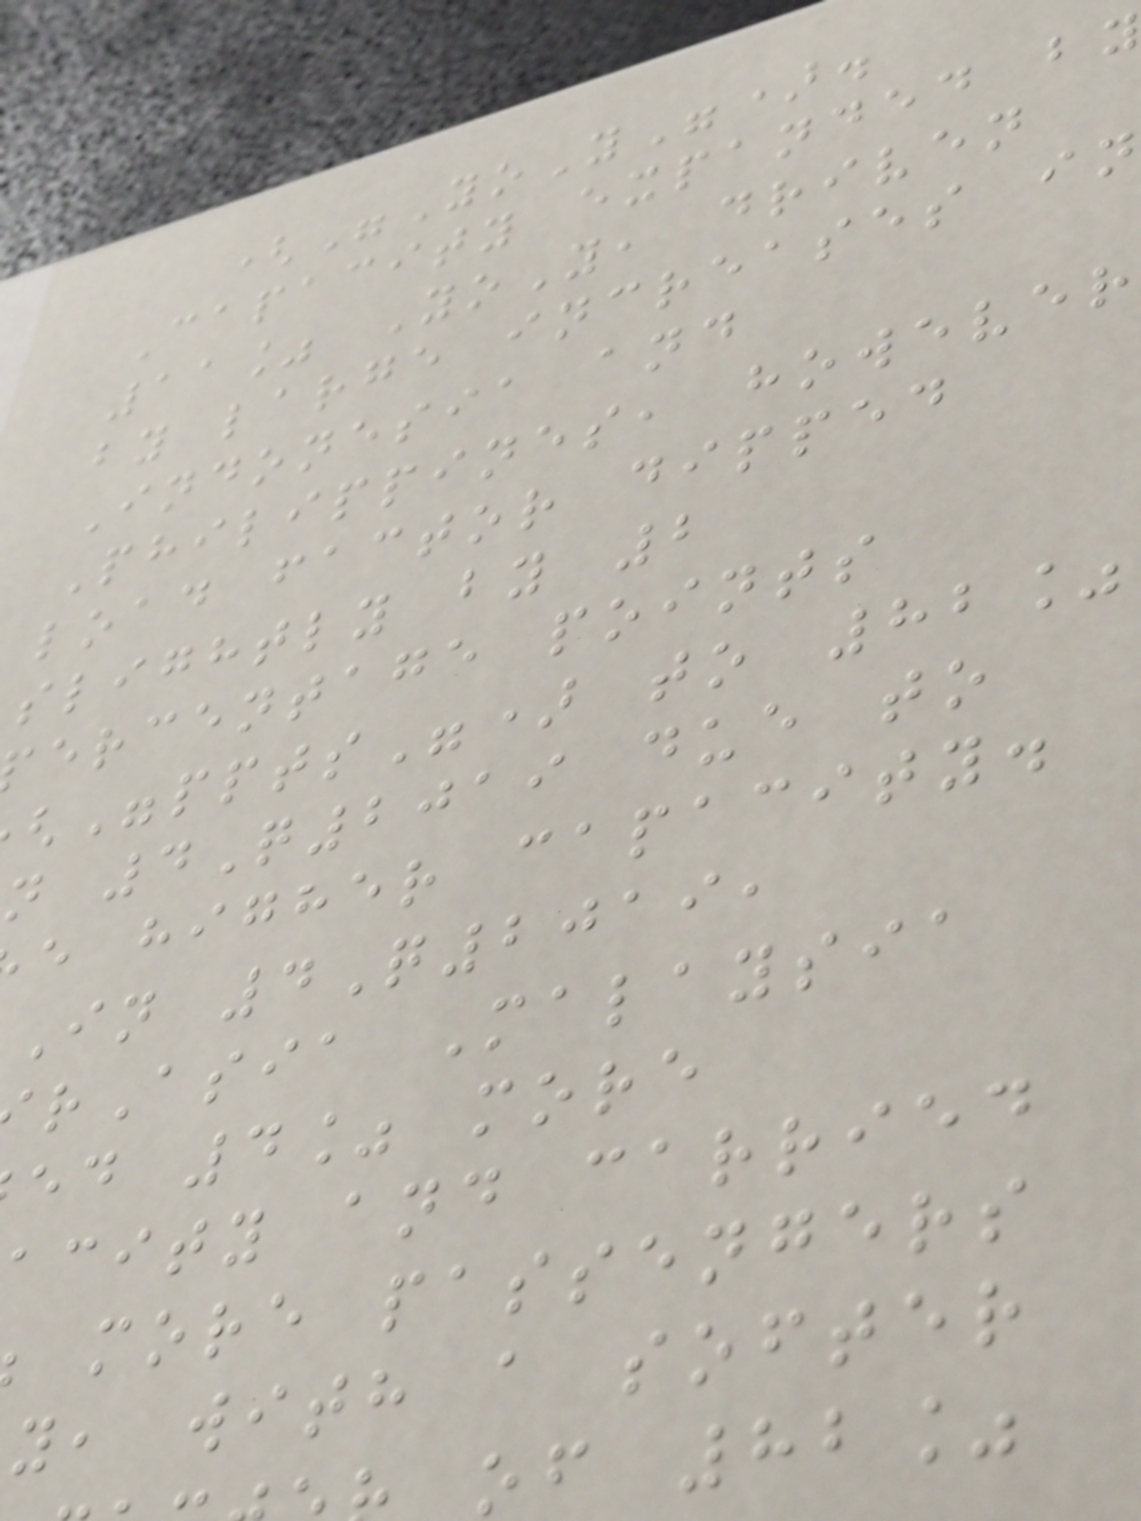("YoY").
Capacity expanded by
11% YoY, driven
by large increases in
Indonesia and
Philippines, however
load factor dipped
slightly by 2
ercentage points
ppts") to 82%
n 4Q2019 due to
e higher capacity.
In 4Q2019,
rAsia Malaysia
ed 4% more
acity and carried
more passengers
y, with a softer
of 82%
